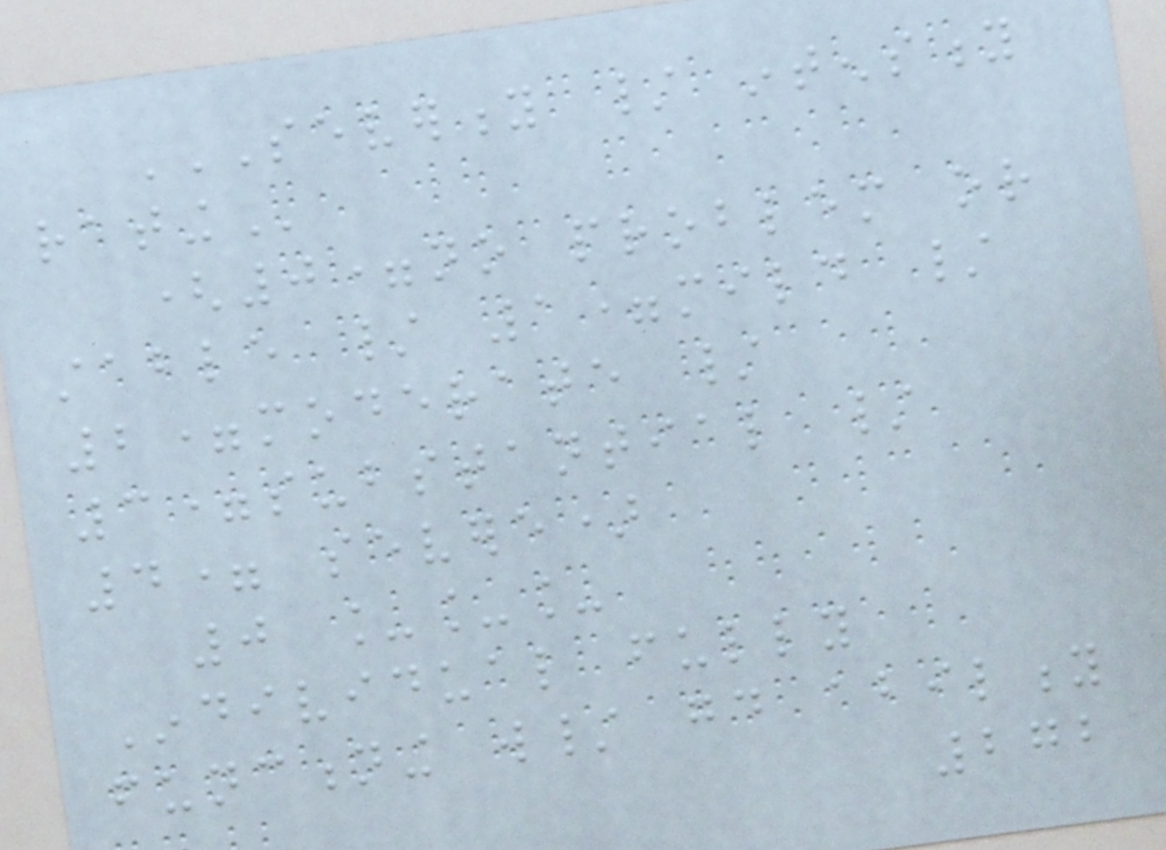SEVERITY / INTENSITY
RATING
(0=no problem or
stable / 1=mild /
2=moderate /
3=substantial /
4= severe)
0 ___
Individual fully
functioning w/ good ability
272
